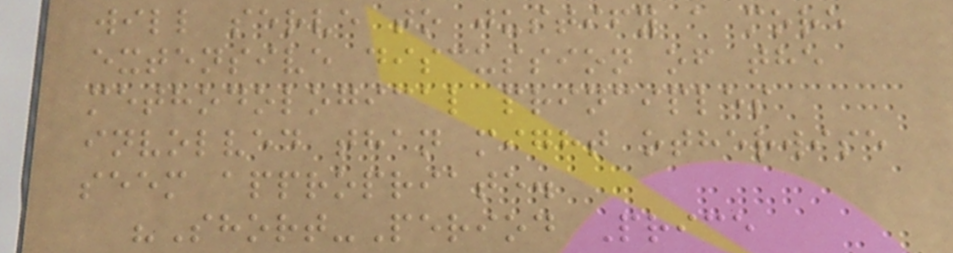will serve to justify a more
extensive discussion of the
methodological principles
involved than might otherwise
seem appropriate.
"Short-Period Price
